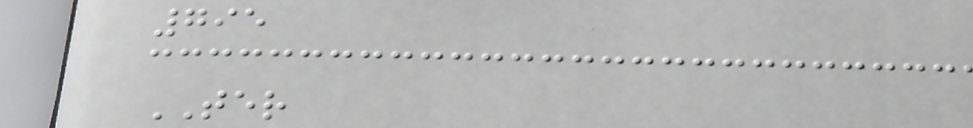795
TER
